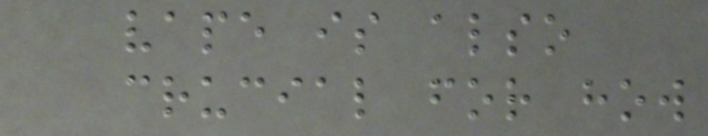vape is also
crucial for how
